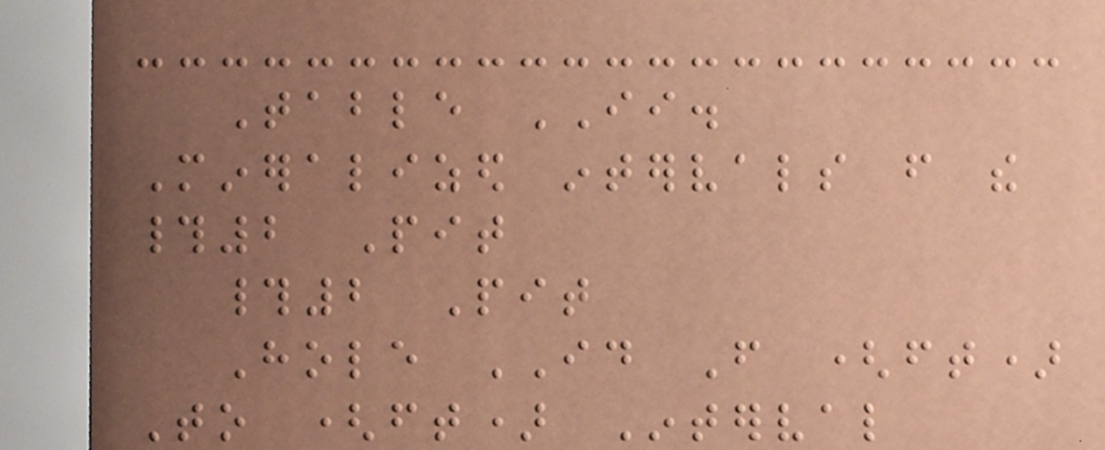Table II.
Mineralized intervals from the
#2 Pit
#2 Pit
Hole ID From (ft)
To (ft) Interval
